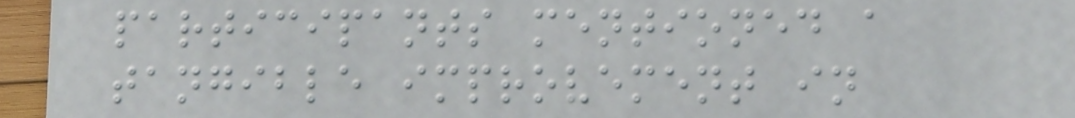participants mentioned a
tangible improvement in
